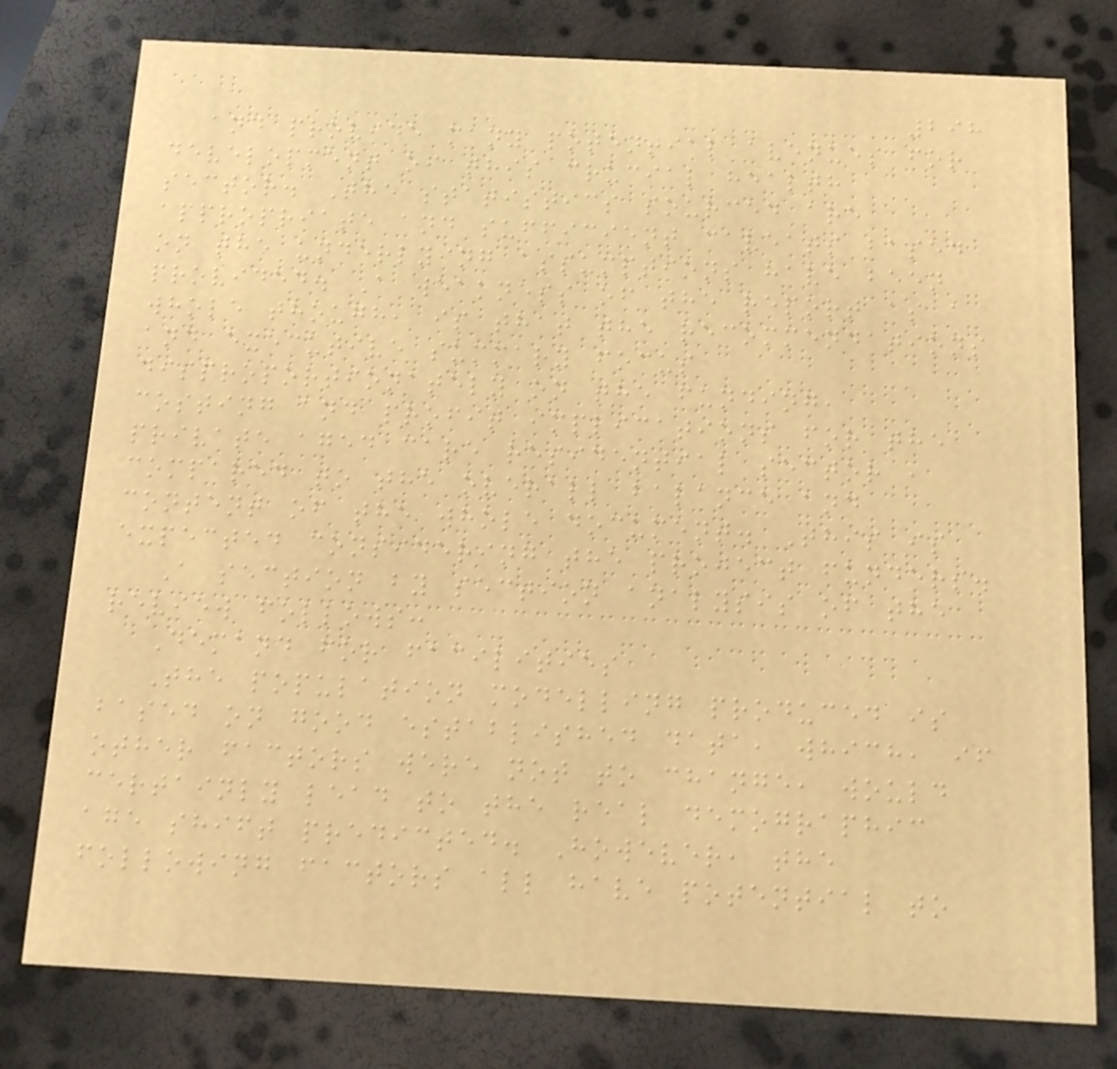298
and provide many potential avenues for
development of this crucial health
sector. The statistics sourced are
appropriate and sufficient caveats based
on the underlying assumptions have been
provided. A weakness of the report as a
whole though, is that the recommendations
and executive summary focus
disproportionately on the funding,
costing and profit implications for the
private aged care residential sector ,
compared to the overall balance and
content of the whole document. This is
expected considering the project funders.
A section by section analysis of the
review follows:
Demand for facilities
The population modelling produced is
based on good established data, which, if
other factors were not to change, would
certainly lead to the real demographic
age shift predicted. However, the
following factors all have potential to
